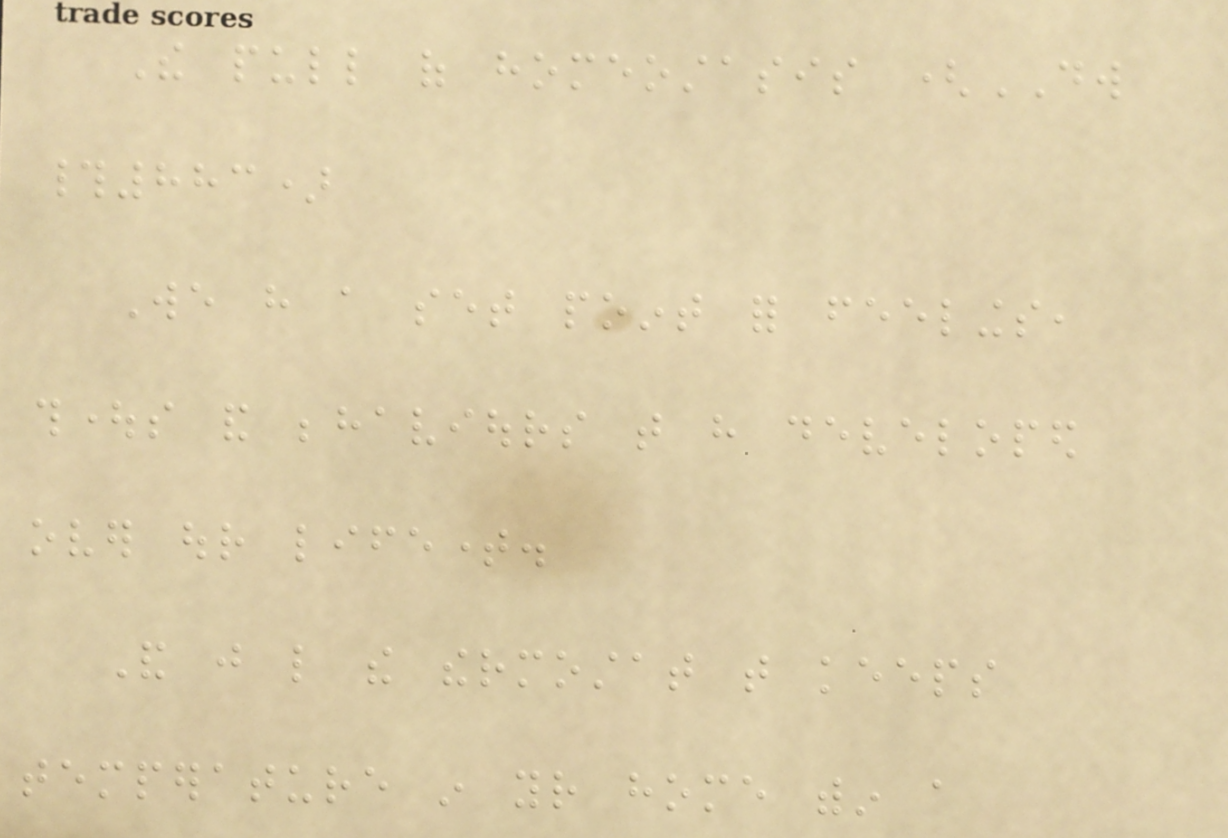The pull of homeostasis (DW
#883)
We have a set point for feelings,
thoughts and behaviours that have developed
over our lifetime.
And just like the thermostat that keeps
temperature in your home within a
